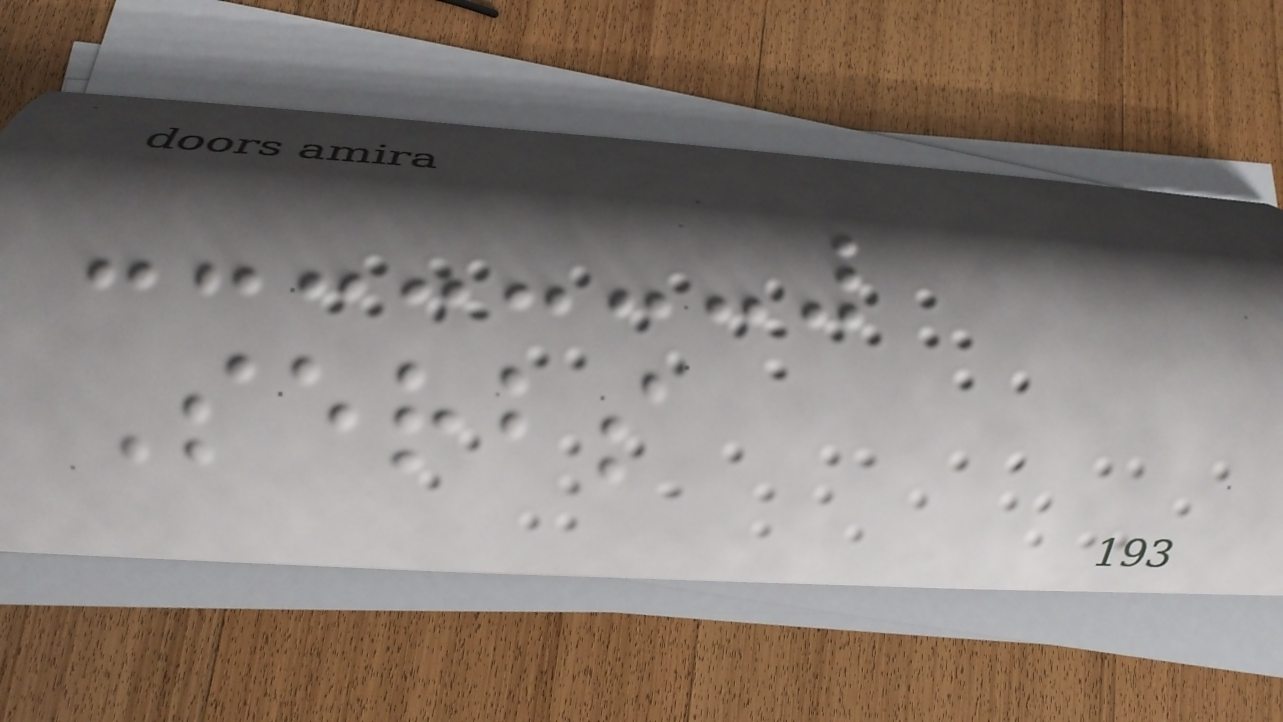Serbs
